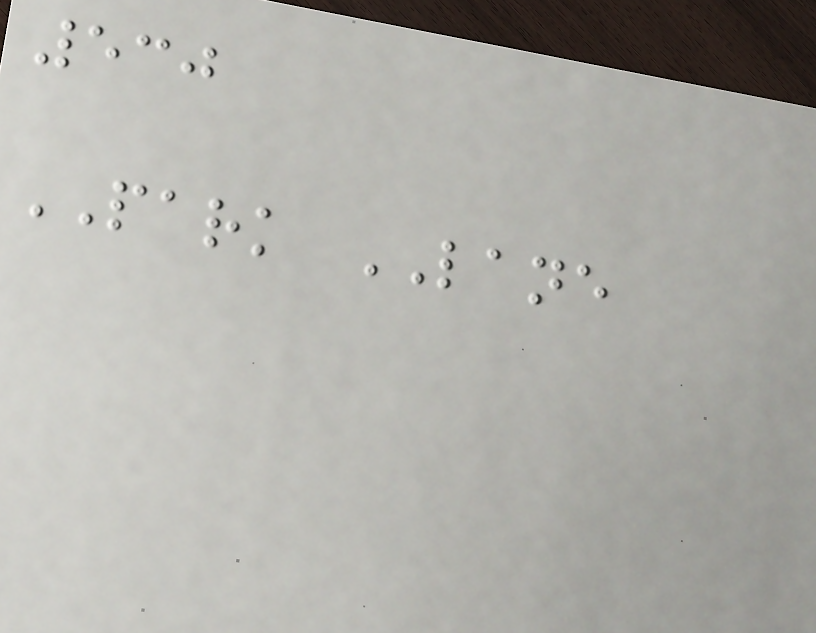530
PARK LANE
